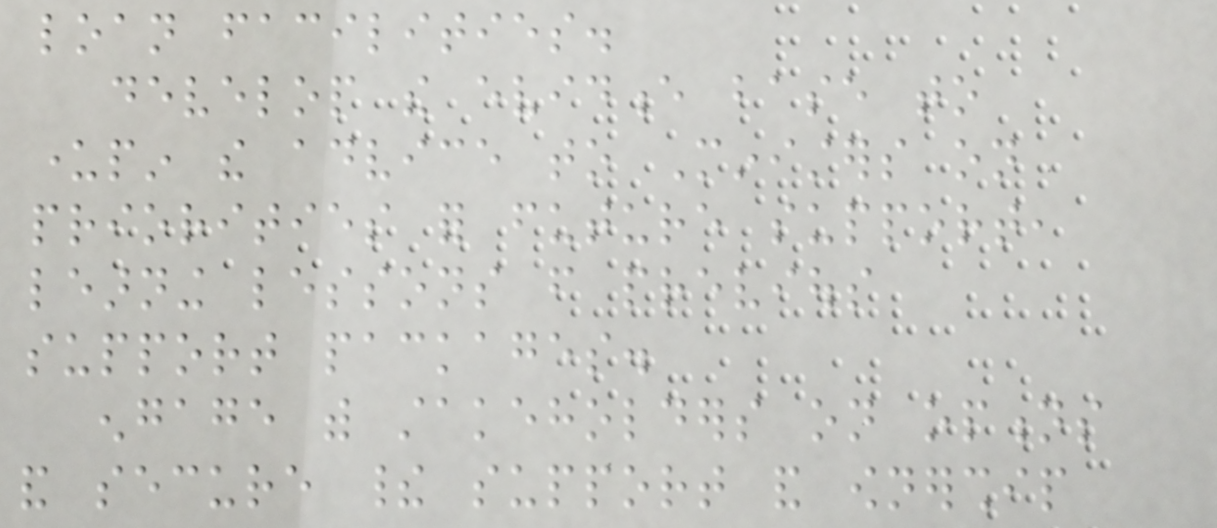loan facilities.
develop the evidence base to
underpin the advice to Ministers on
priorities for future support,
learning lessons from previous
support packages.
engage with stakeholders on options
and secure their support and ownership
